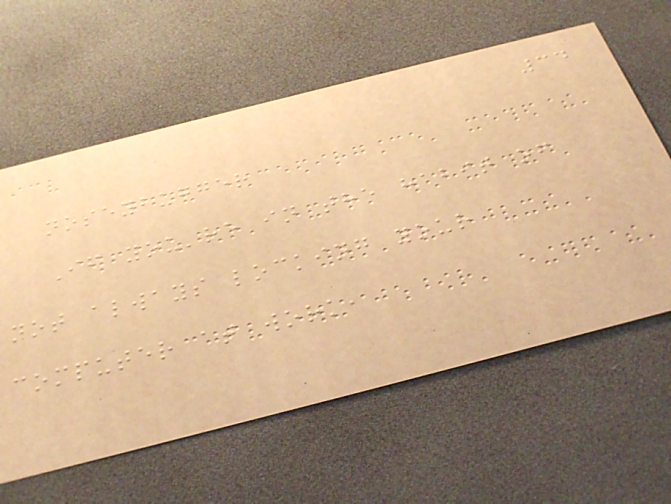34
noseybugger
If you're in the habit of
not always locking your
computer at work,
